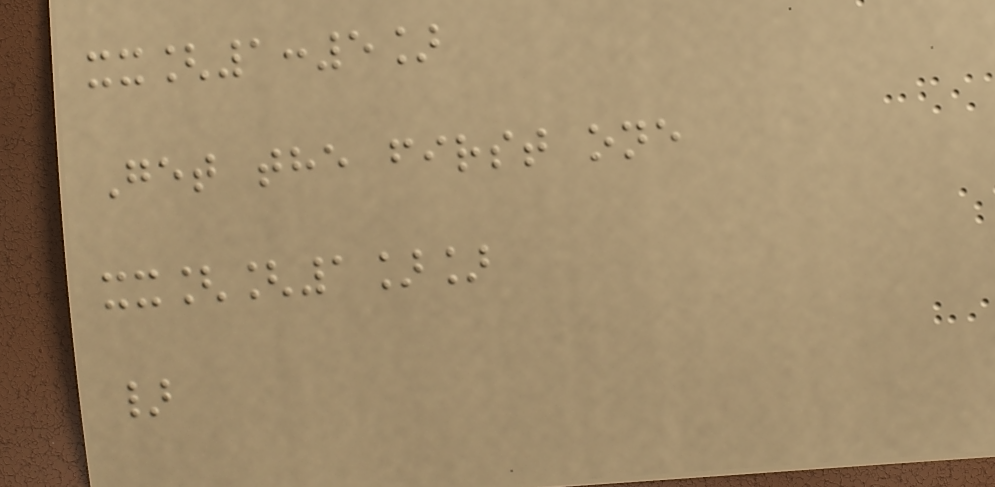xx[1:5]
Get the first one
xx[[1]]
}
